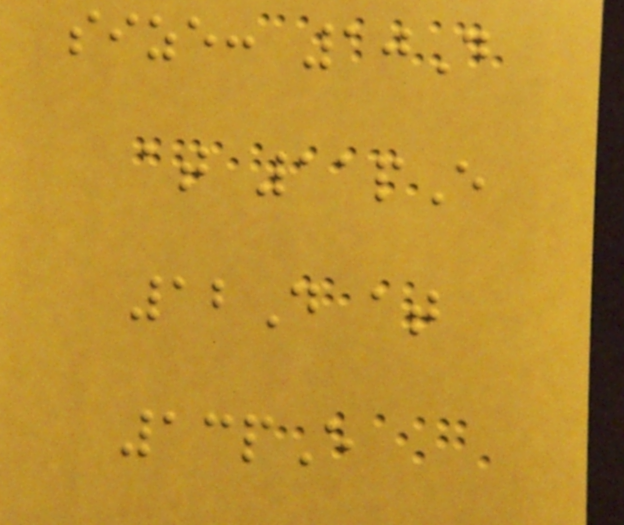size: 10D
at 11pE
12D at
13pE
